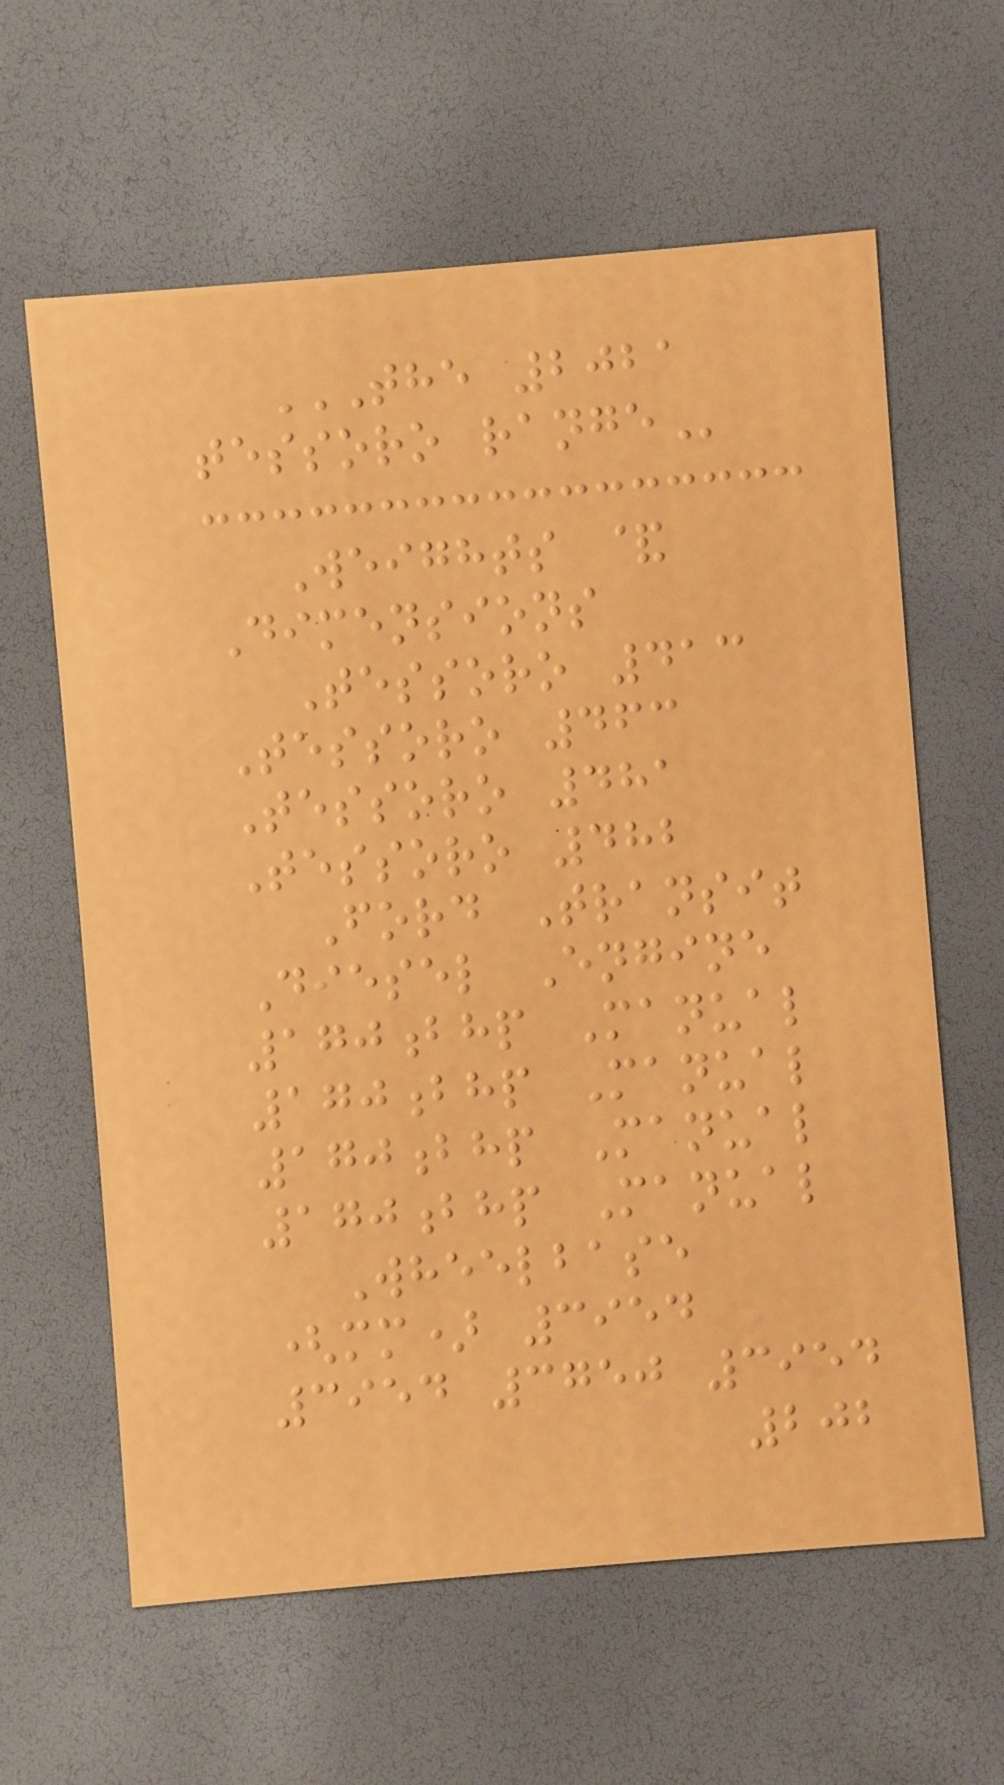THE 2021
TESSORO RANGE
Weights &
Dimensions
Tessoro 413
Tessoro 463
Tessoro 481
Tessoro 482
Ford Transit
Diesel Engine
170bhp Manual
170bhp Manual
170bhp Manual
170bhp Manual
Wheelbase
(mm) 3954
3954 3750 3954
202
